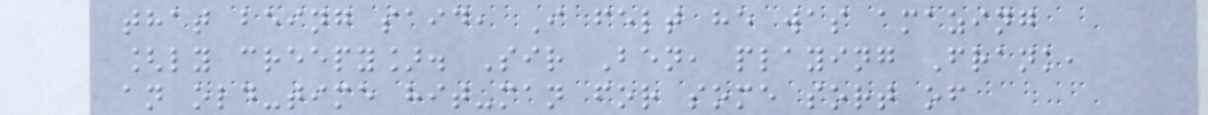that being said, I felt he was amazing
[ly creepy]. Sir Ben, playing Frank,
an old-time hit-man for some sort of
